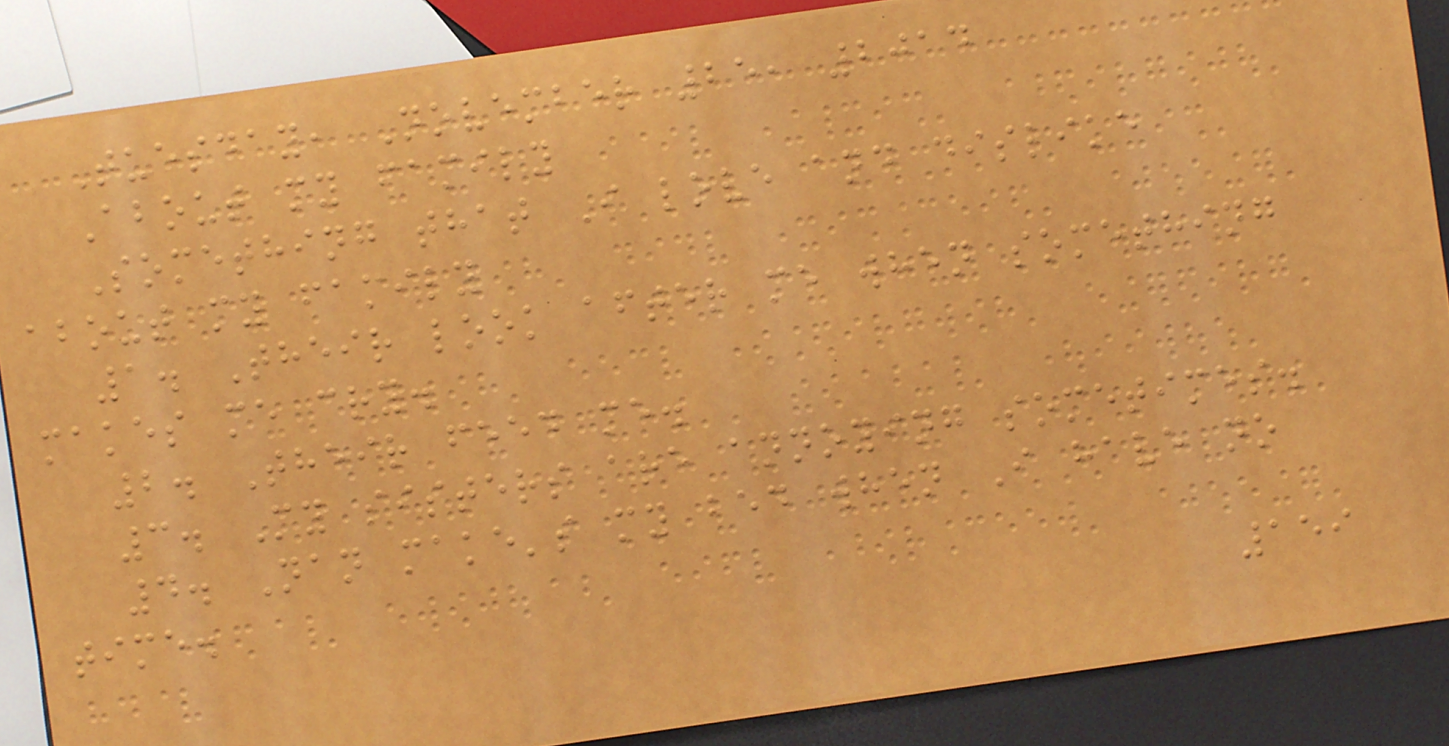Tuesday, November 25, 2014
About my family
Something that I love and dislike
about my family
1. Their look after me when something
makes me cry.
2. Their feed me.
3. My sisters are annoying sometimes.
4. Nan make's my bed when I have no
time.
159
